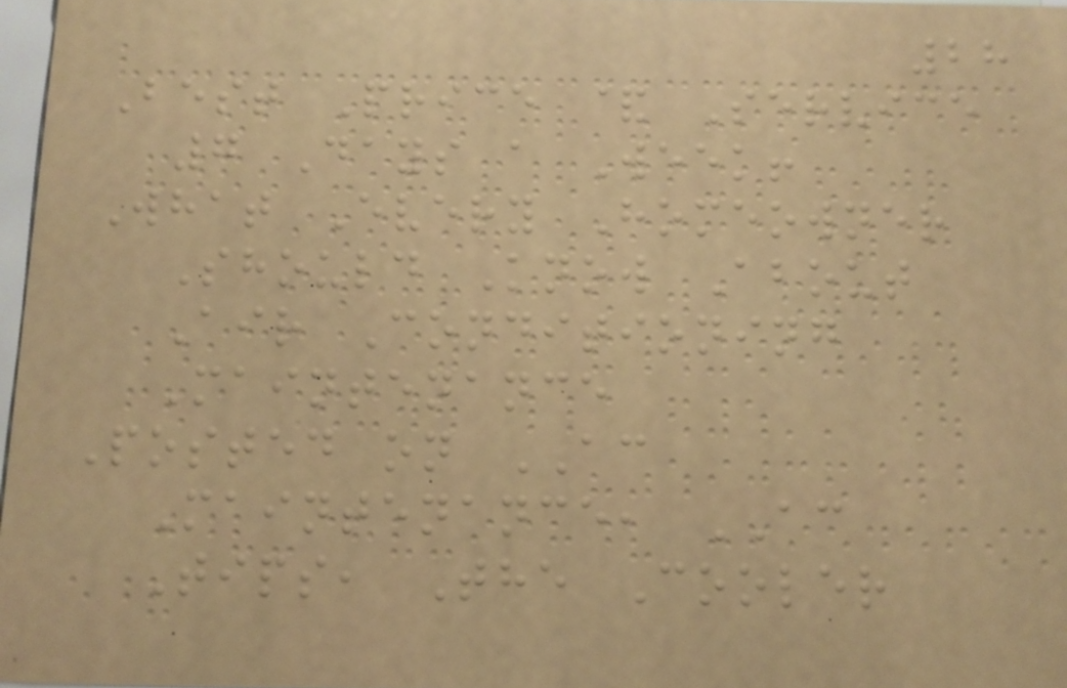28
Best Price & Service
7 Days a Week!
What Every Homeowner
Should Know About
Air Conditioning
Maintenance
Posted on AC
Maintenance, AC
Tips, The Cooler
